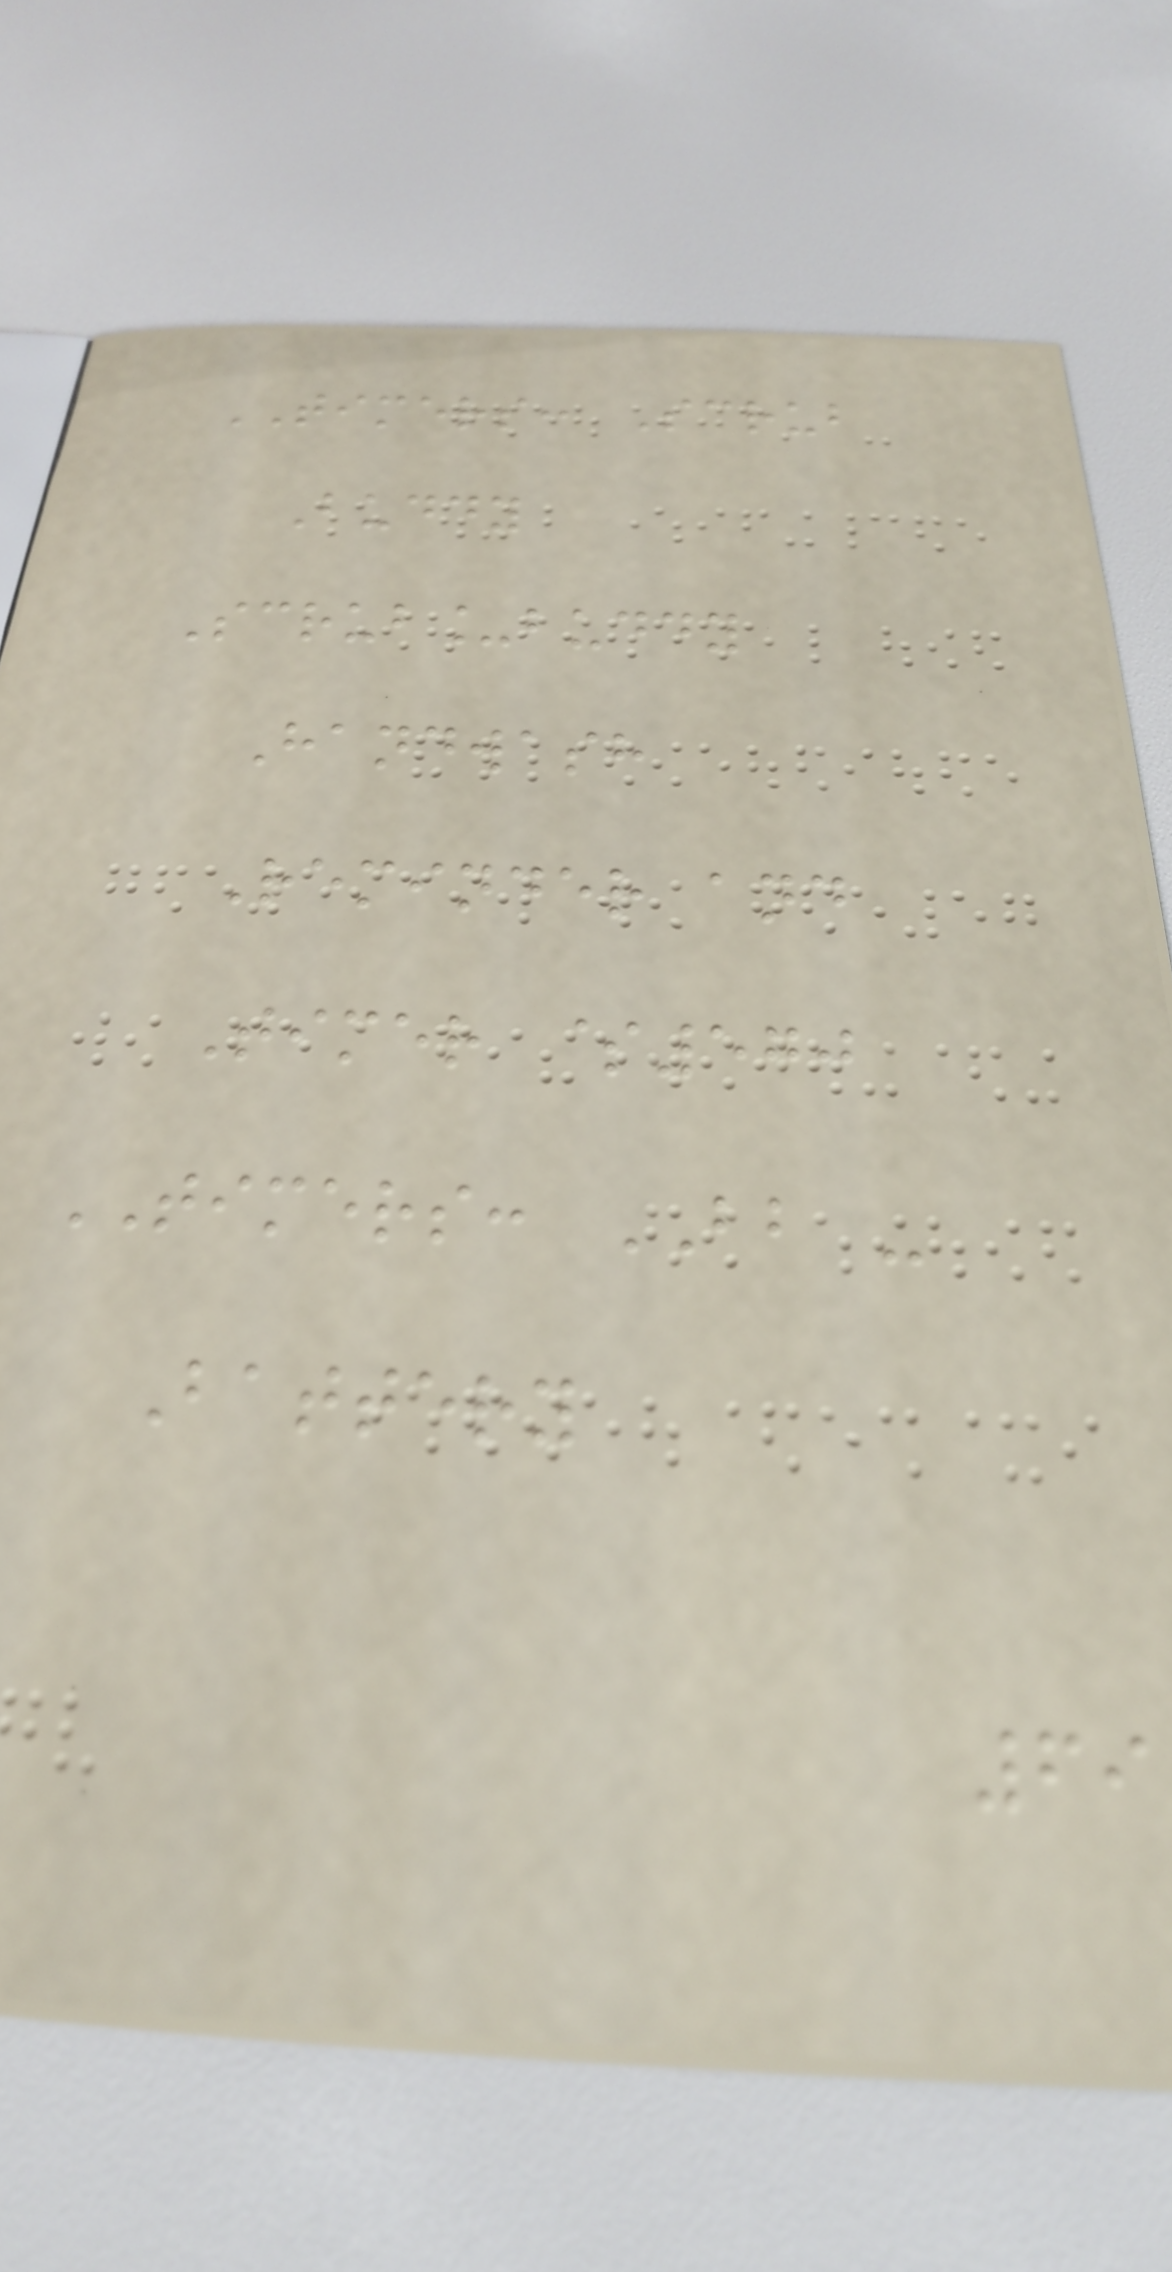TIMERS: Scrub
Buddy
Scrub_buddy
Handwash
Reminder and
Timer $570
TIMERS: BB -
Battery
69
